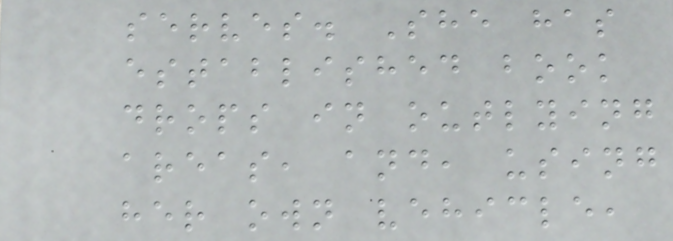serves. She has
established book
drops in outlying
areas, and, using
her own vehicle,
